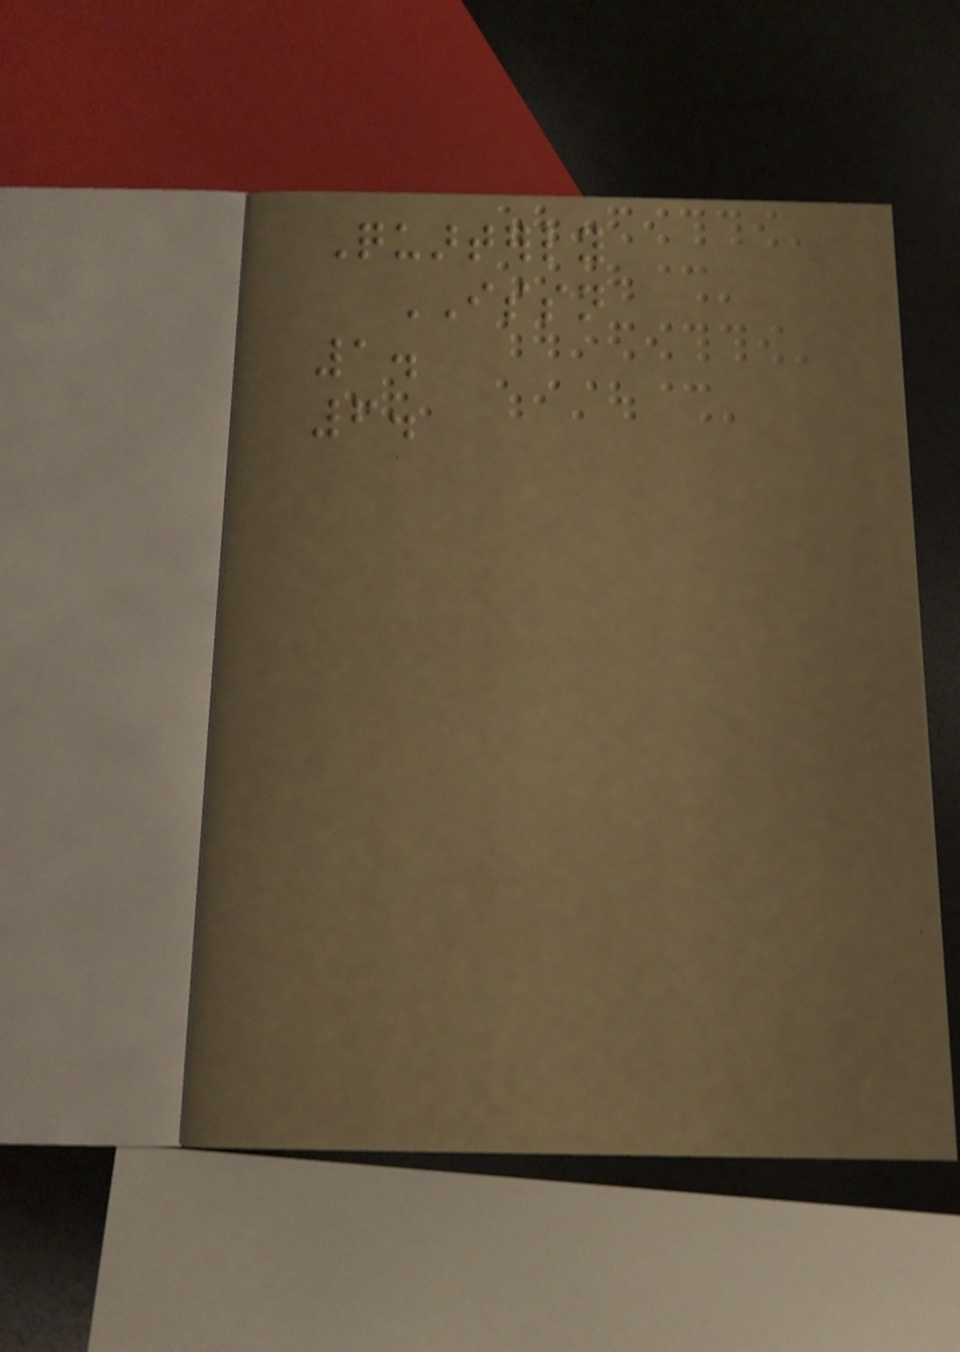Quarterly
ISSN
1.
6.
